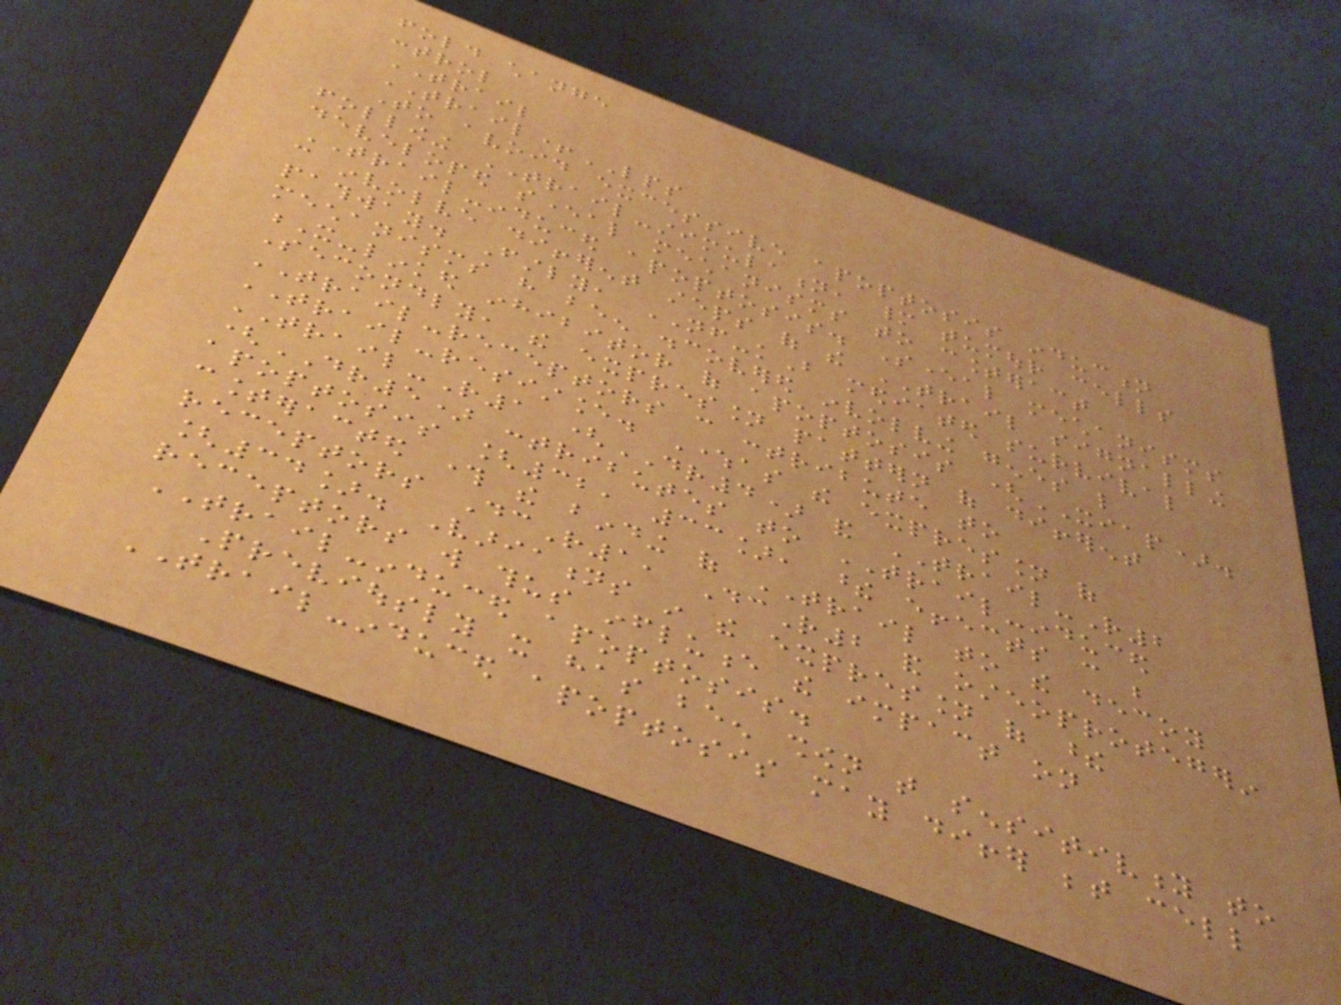fold change
control
TRAIL
TRAIL+LPS
To avoid excessive apoptosis induction
following TRAIL-stimulation, many tumour cells
developed several mechanisms to counteract
TRAIL-induced apoptosis. Several mechanisms
can involve different steps of the TRAIL signalling
pathway. Firstly, NF-kB mediated survival
mechanisms have been discovered involving genes like
X-linked inhibitor of apoptosis (XIAP).
Secondly, the expression pattern of different
TRAIL-receptors can contribute to
TRAIL-resistance. Whereas the expression of
TRAIL-R1 (DR4) and TRAIL-R2
(DR5) contributes to TRAIL-induced
apoptosis [32, 33], these effects can be
counteracted through the binding of TRAIL to the decoy
receptors DcR1, DcR2 and osteoprotegerin
[34]. Variations in the expression of these
receptors will thus influence the impact on
TRAIL-induced apoptosis.
Previously it has been shown that sensitivity to
TRAIL-induced apoptosis may differ between cell
